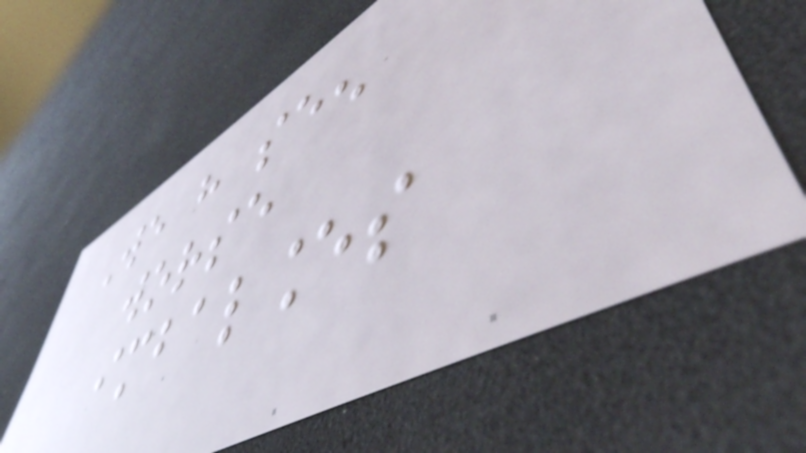We have seen
worse
imbalances
